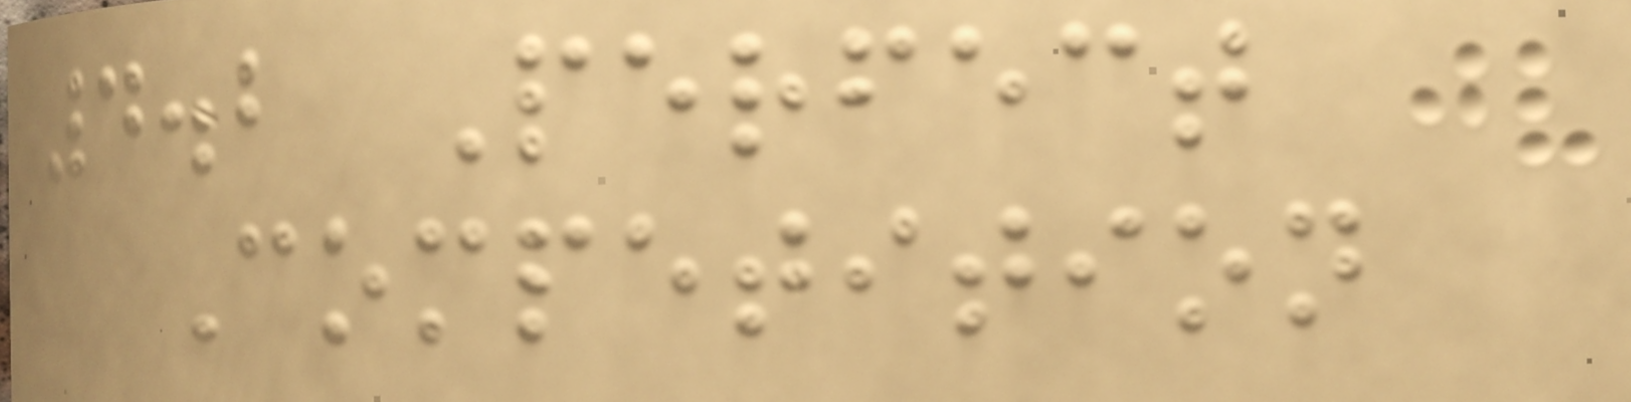4.2 Perfect
Competition
